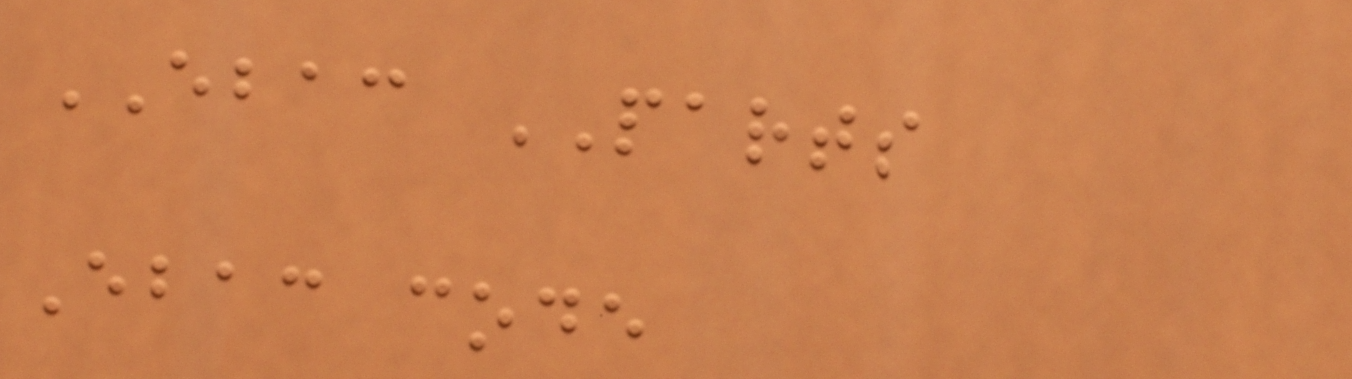EBAC PARTS
Ebac code
